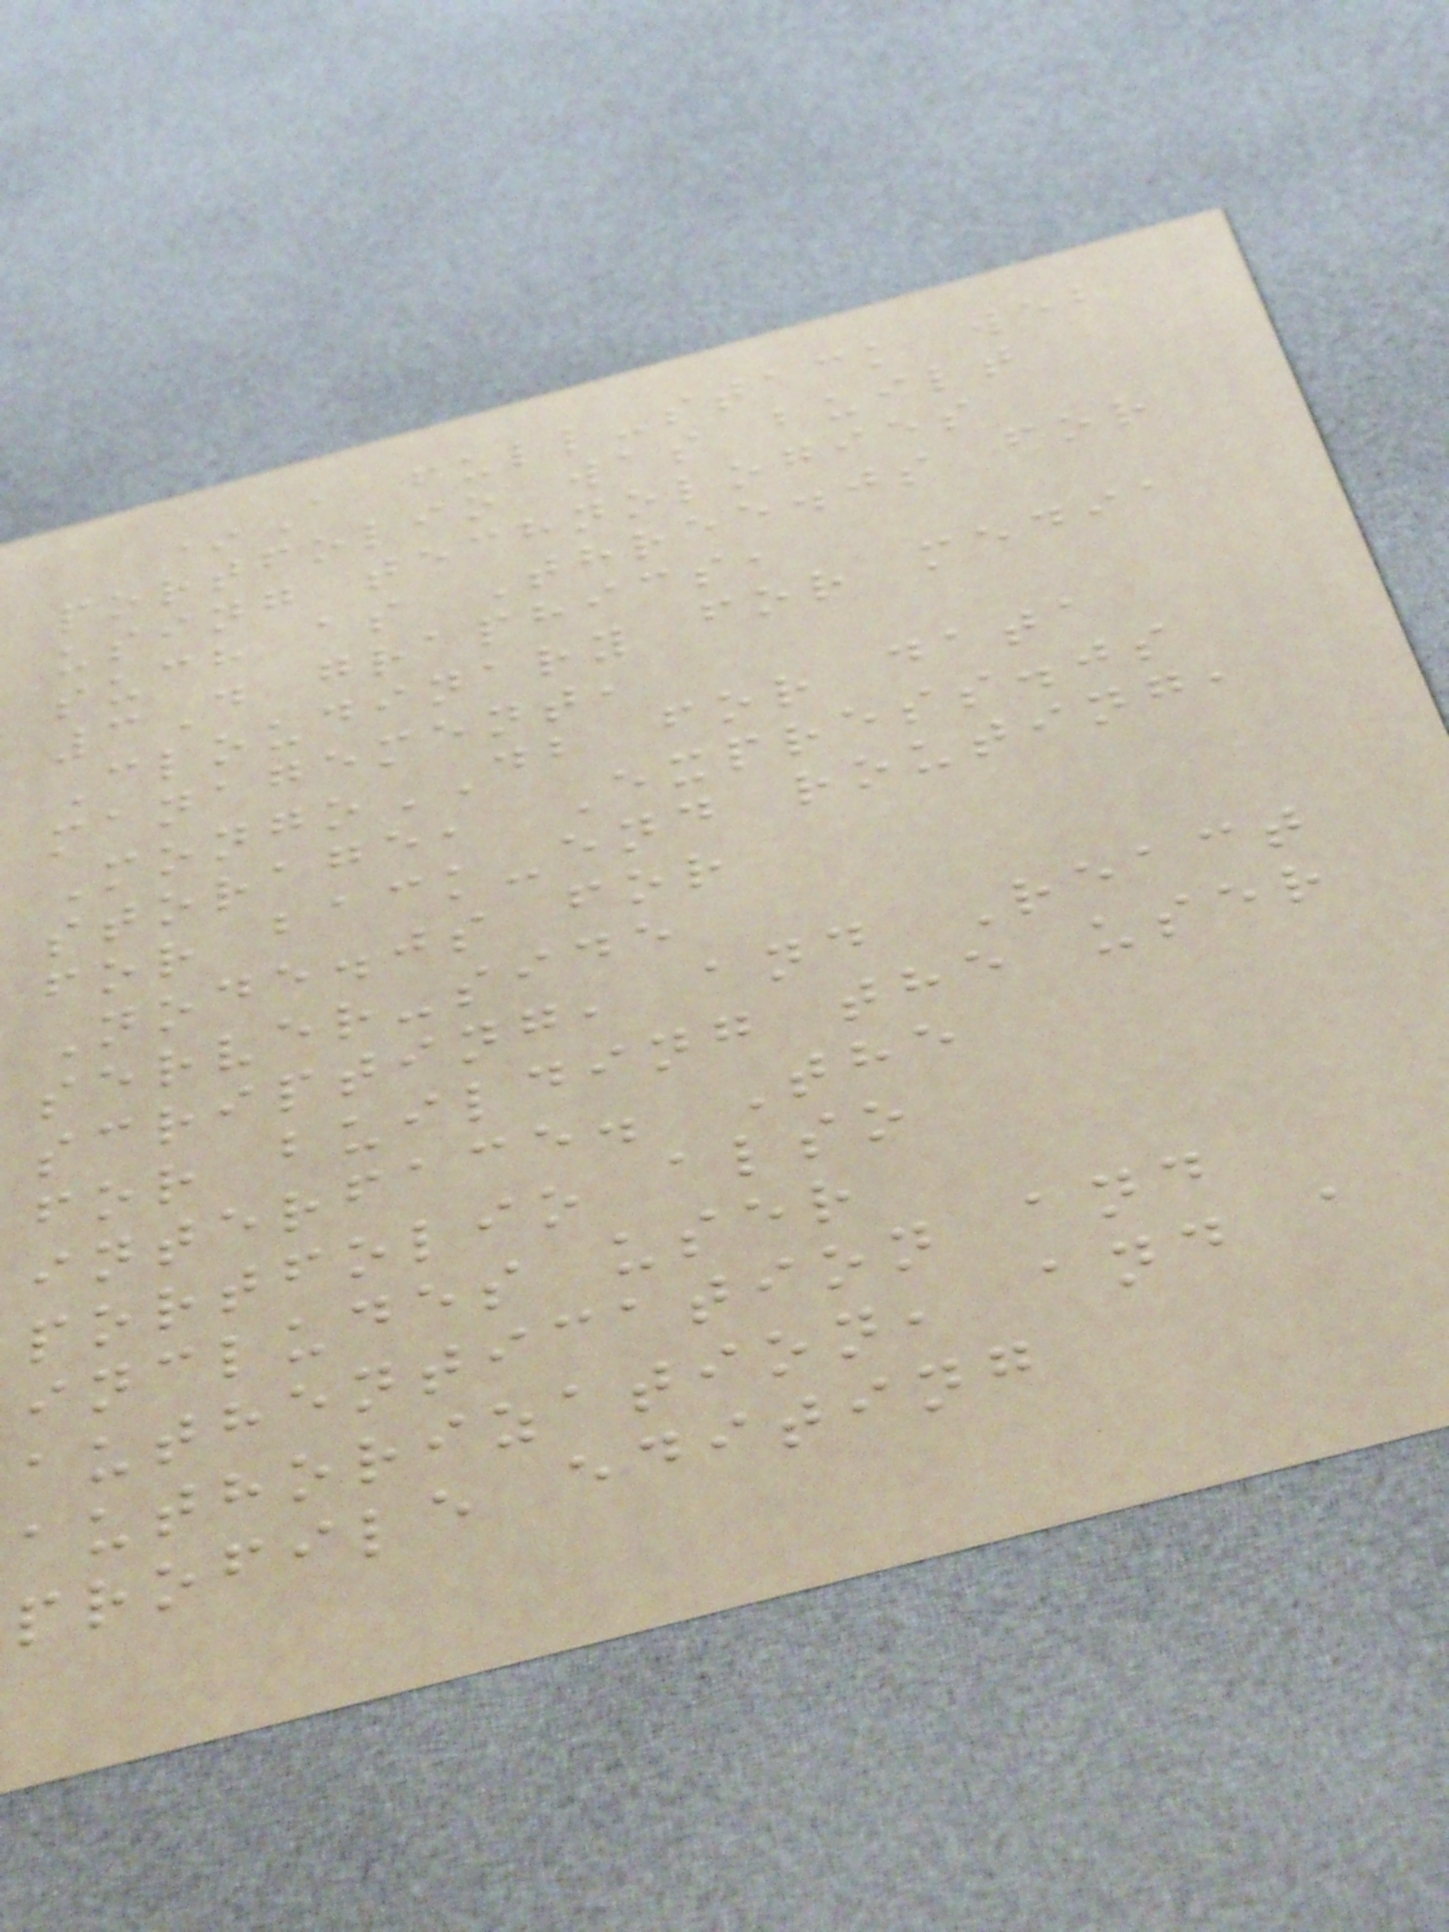*A full-stack web
portfolio was built
using technologies
such as Three.js for
3D graphics,
Cloudinary for media
management,
MongoDB for data
storage, Express.js
for back-end routing,
Node.js for
server-side
scripting, and React
for building the user
interface. The
portfolio also
includes user
authentication and
authorization, and a
profile editing
